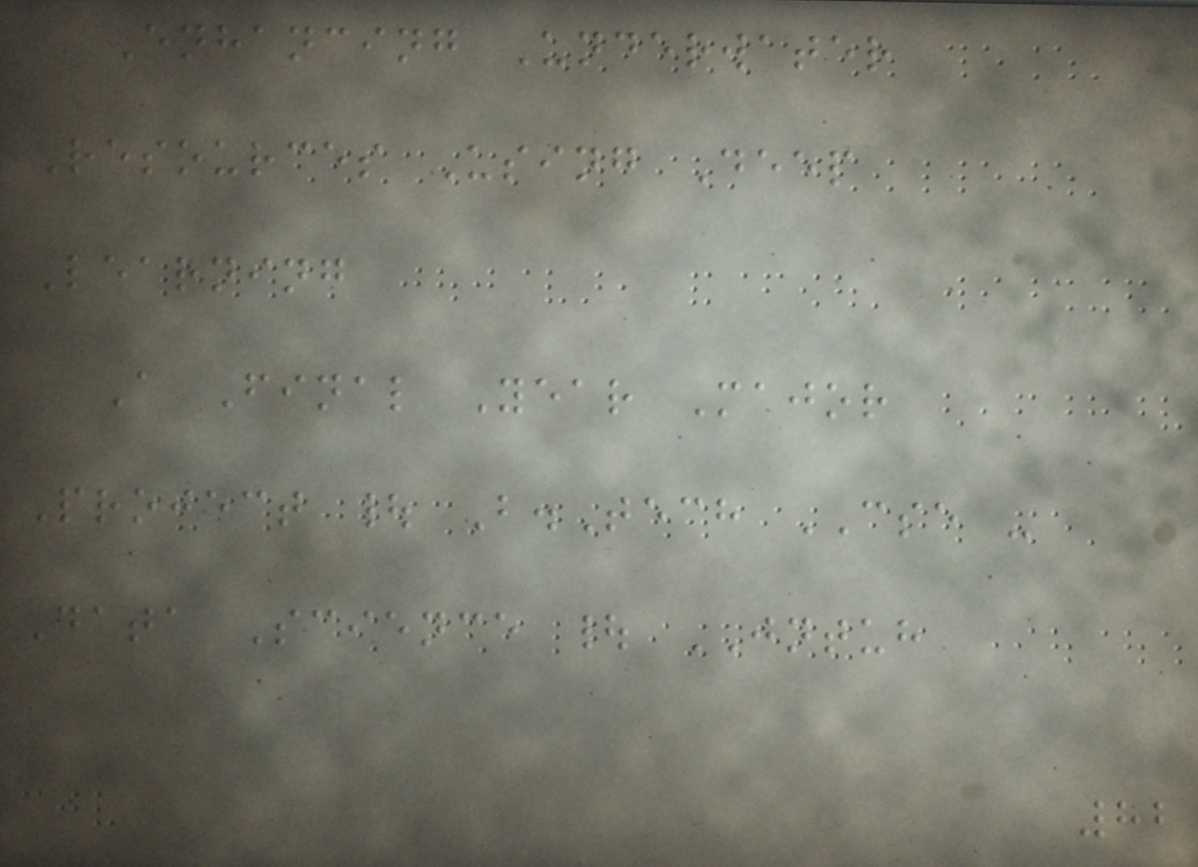Enhancing Underwater
Resources Using Deep
Learning
A Final Year Major
Project | B.Tech CSE -
Data Science | JNTUH
82
